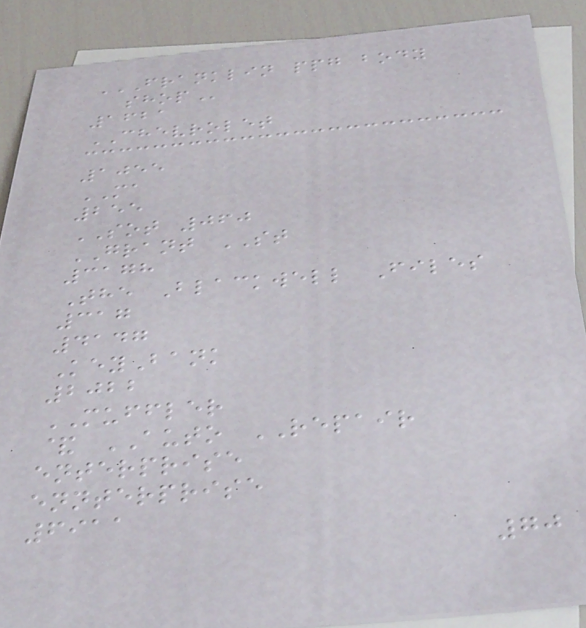FRANKLIN PPG BODY
SHOP
1621
CHEVROLET
1055
MA
255
SOT 060
GRANT ST
3178
The Blackwell Files
317
4147
KeyBank
2022
MUFFLER
& AUTO REPAIR
enterprise
ennterprise
6911
70
